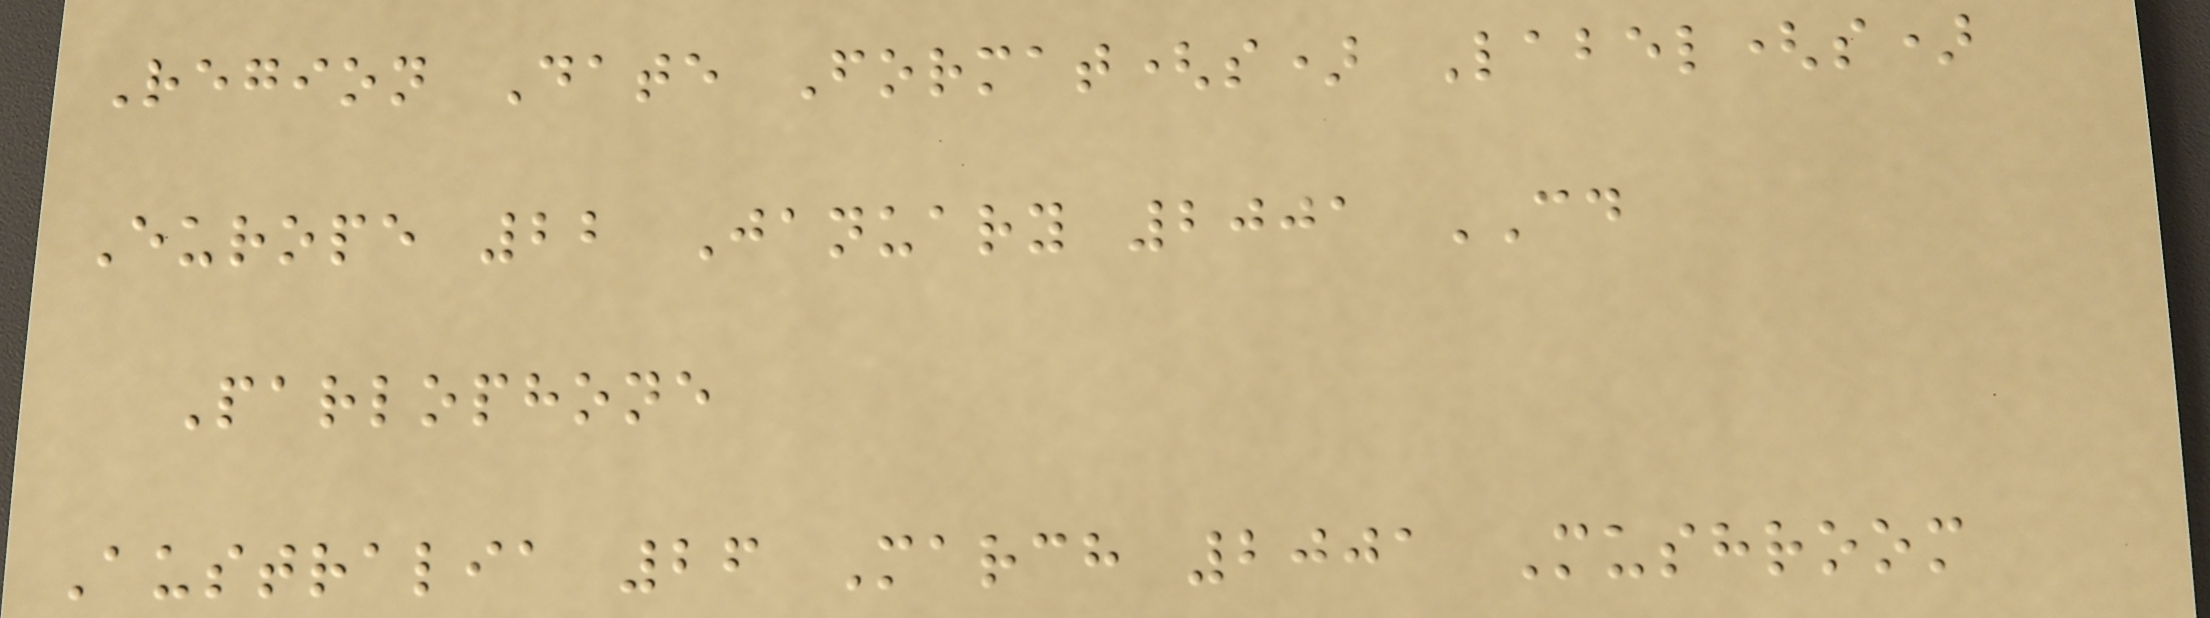Region Date Format(s) Label(s)
Europe 22 January 2001 CD
Parlophone
Australia 26 March 2001 Mushroom
